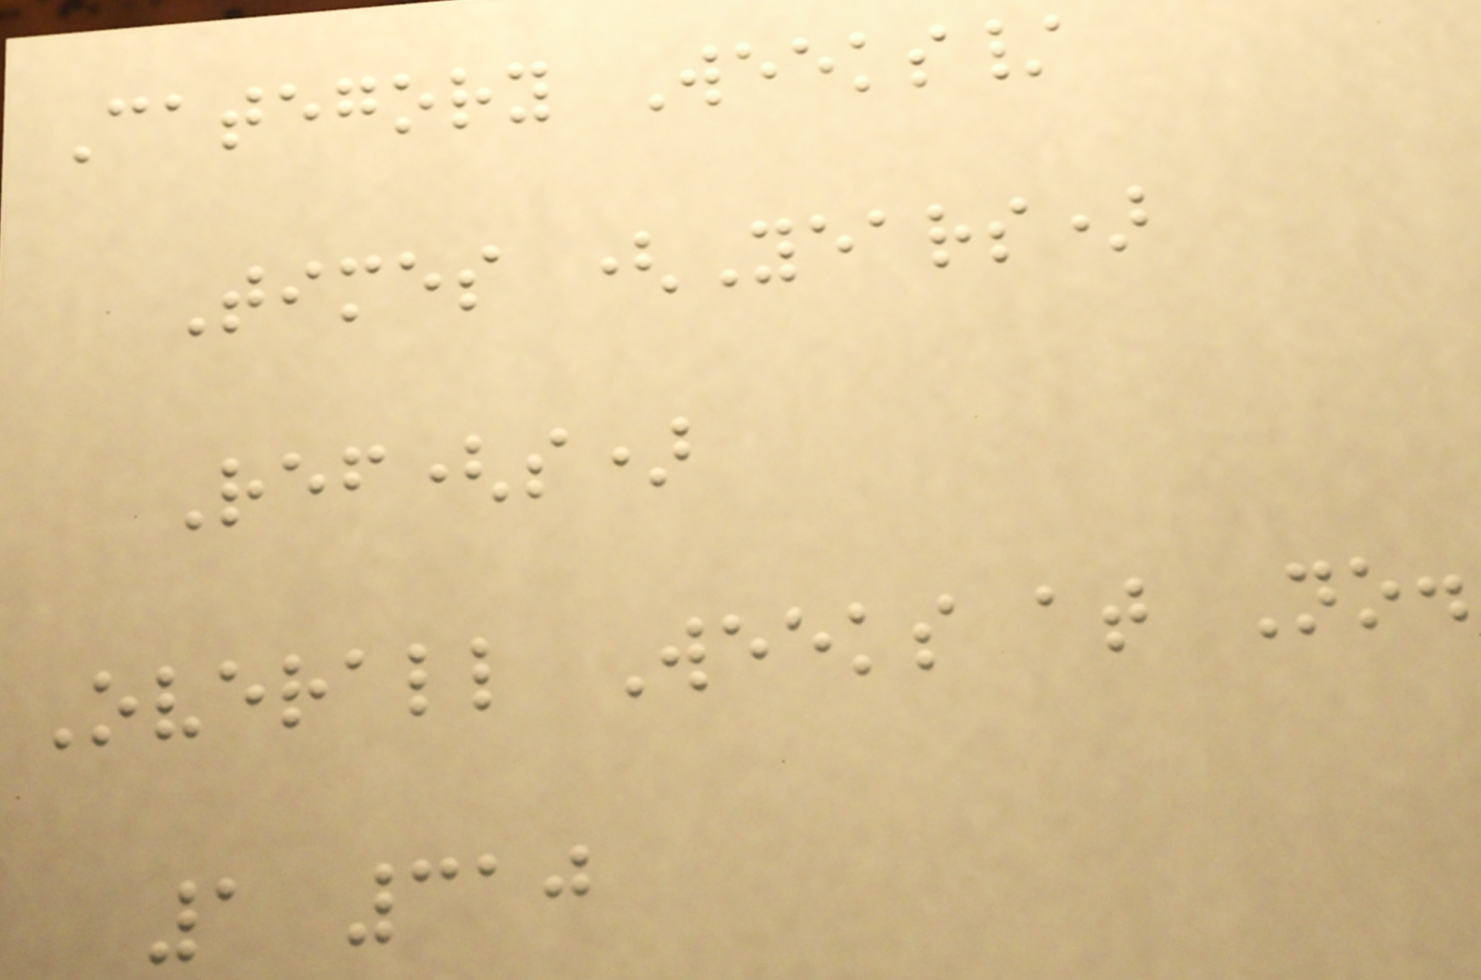Category Weeks/
Times (Years)
Ref(s)
Overall Weeks at No.
1 310
